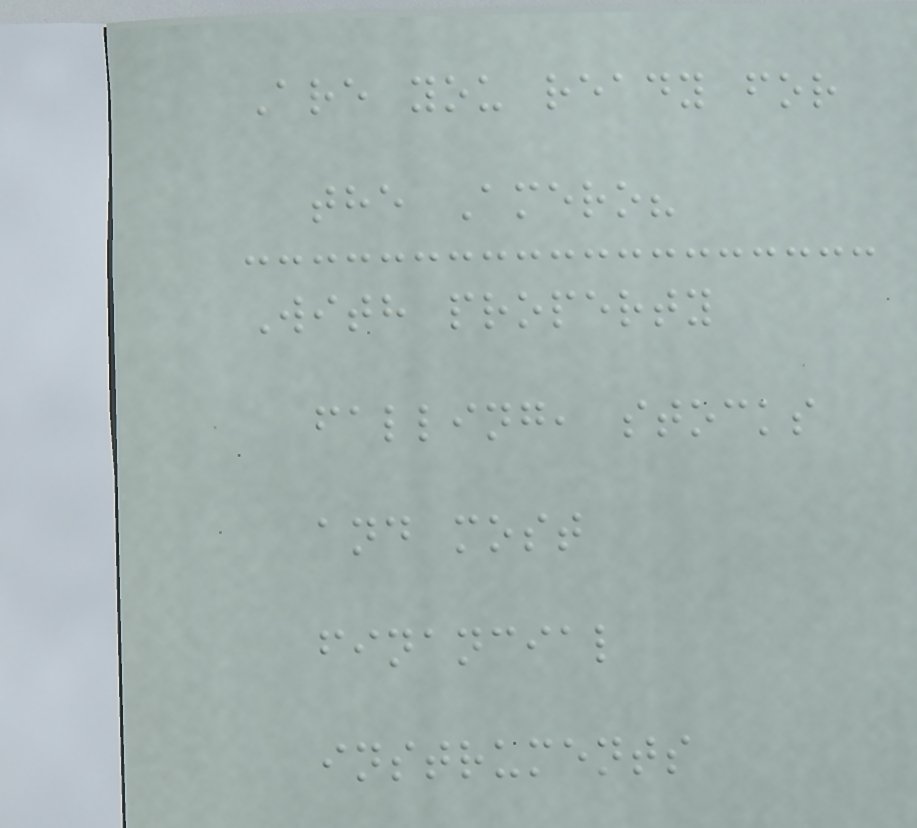Are you ready for
the Amero?
With property
falling, stocks
and most
financial
instruments
